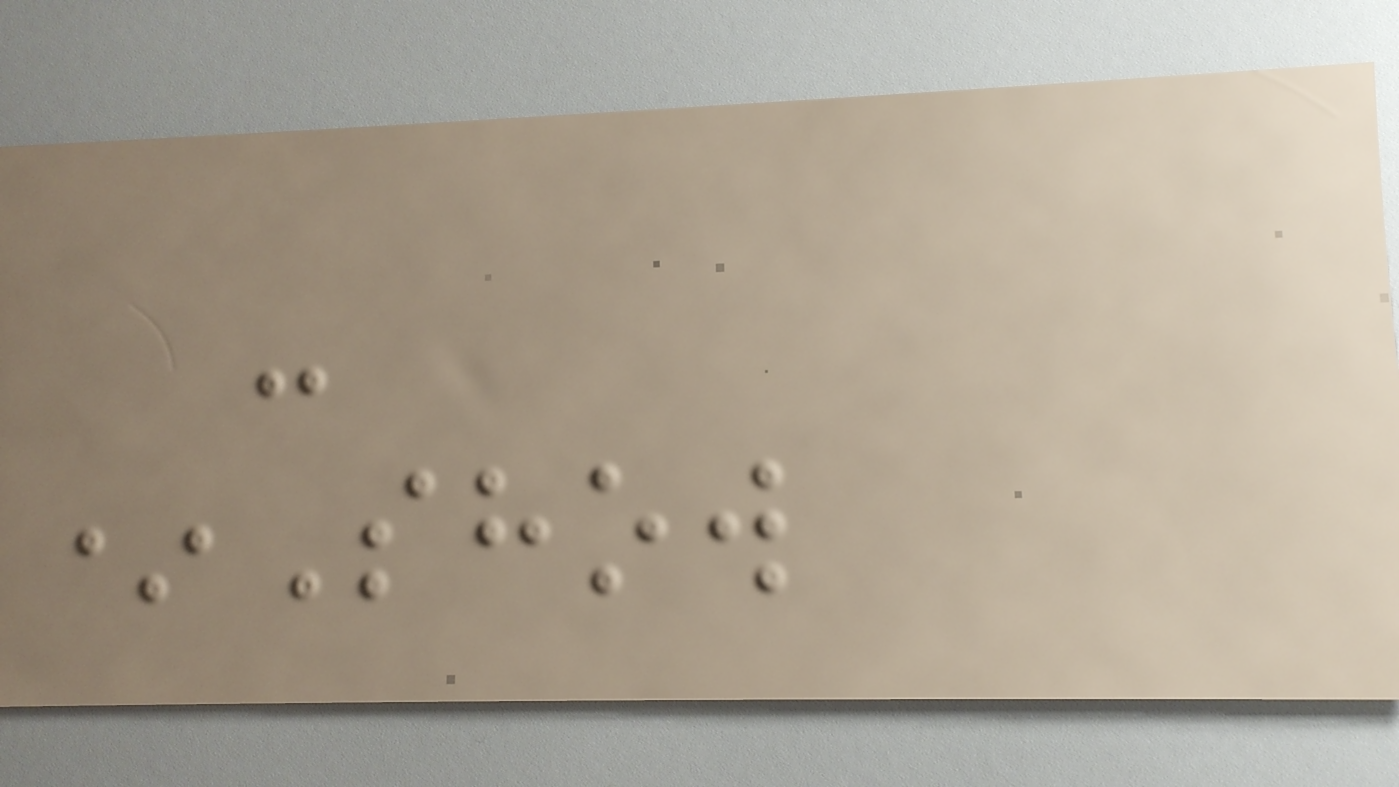-
*Show
